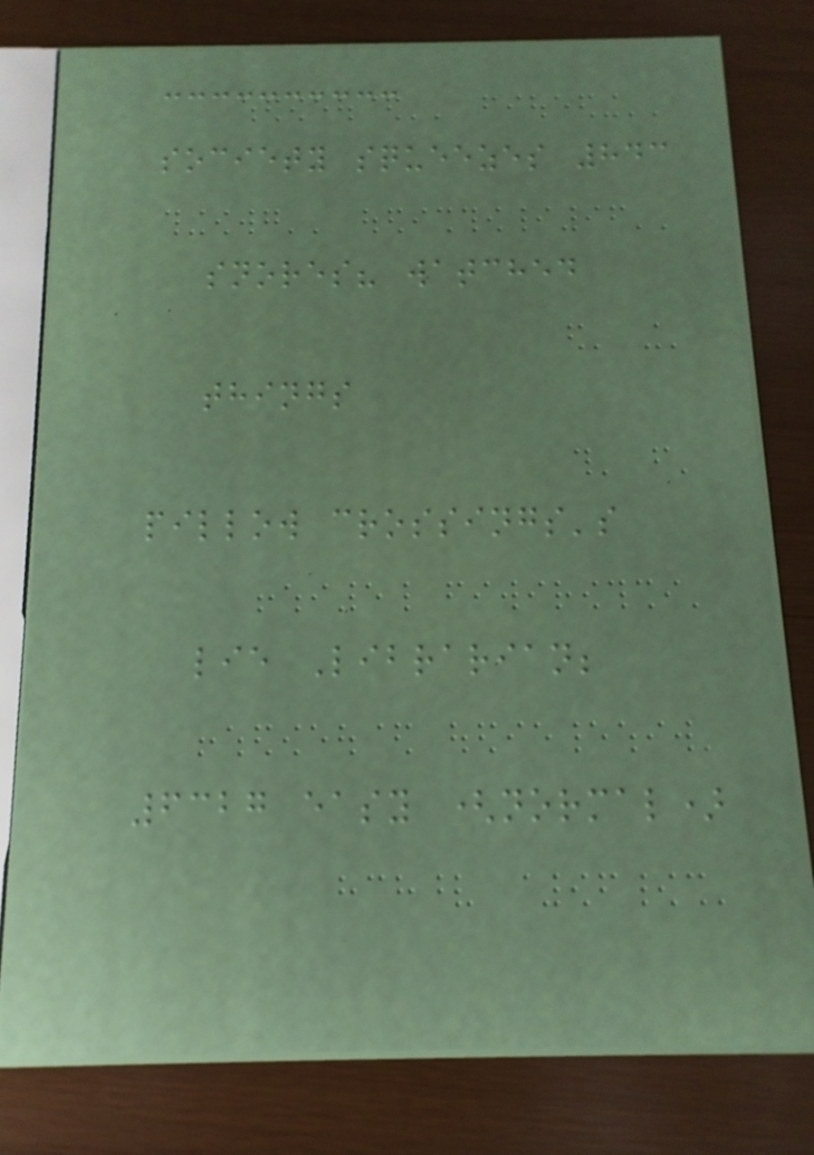society squeezes 843
snores? watched
things
pillow crossings's
lie Librarian;
6327 easy (normal)
